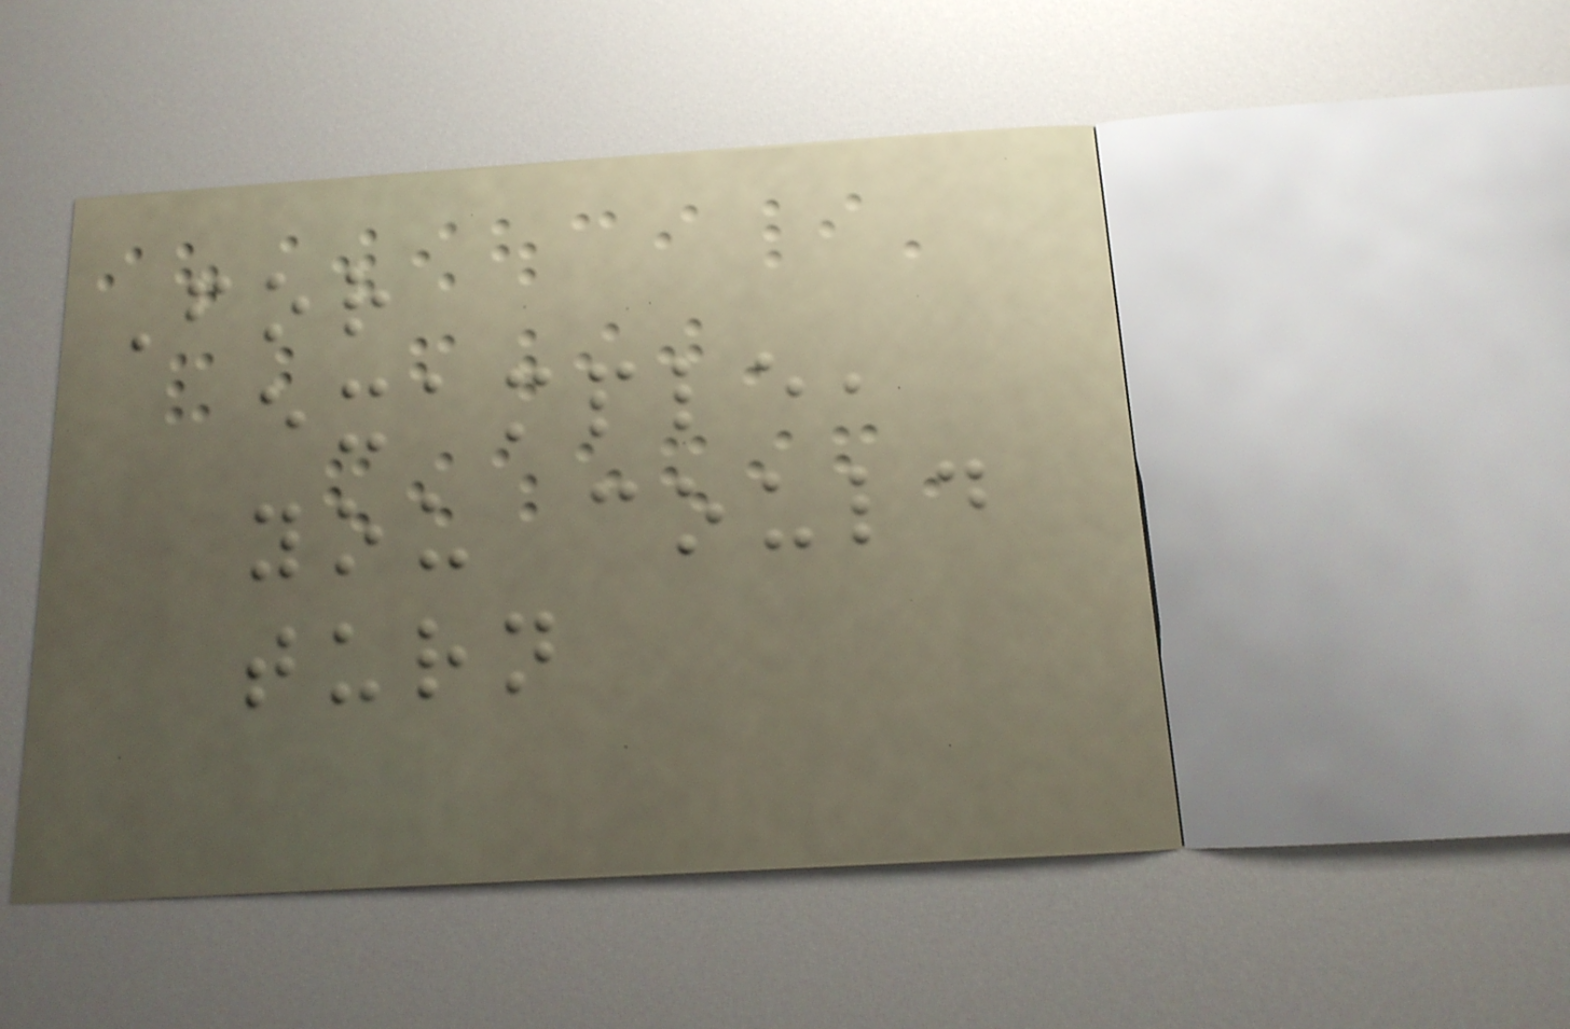For
example,
you could
turn
